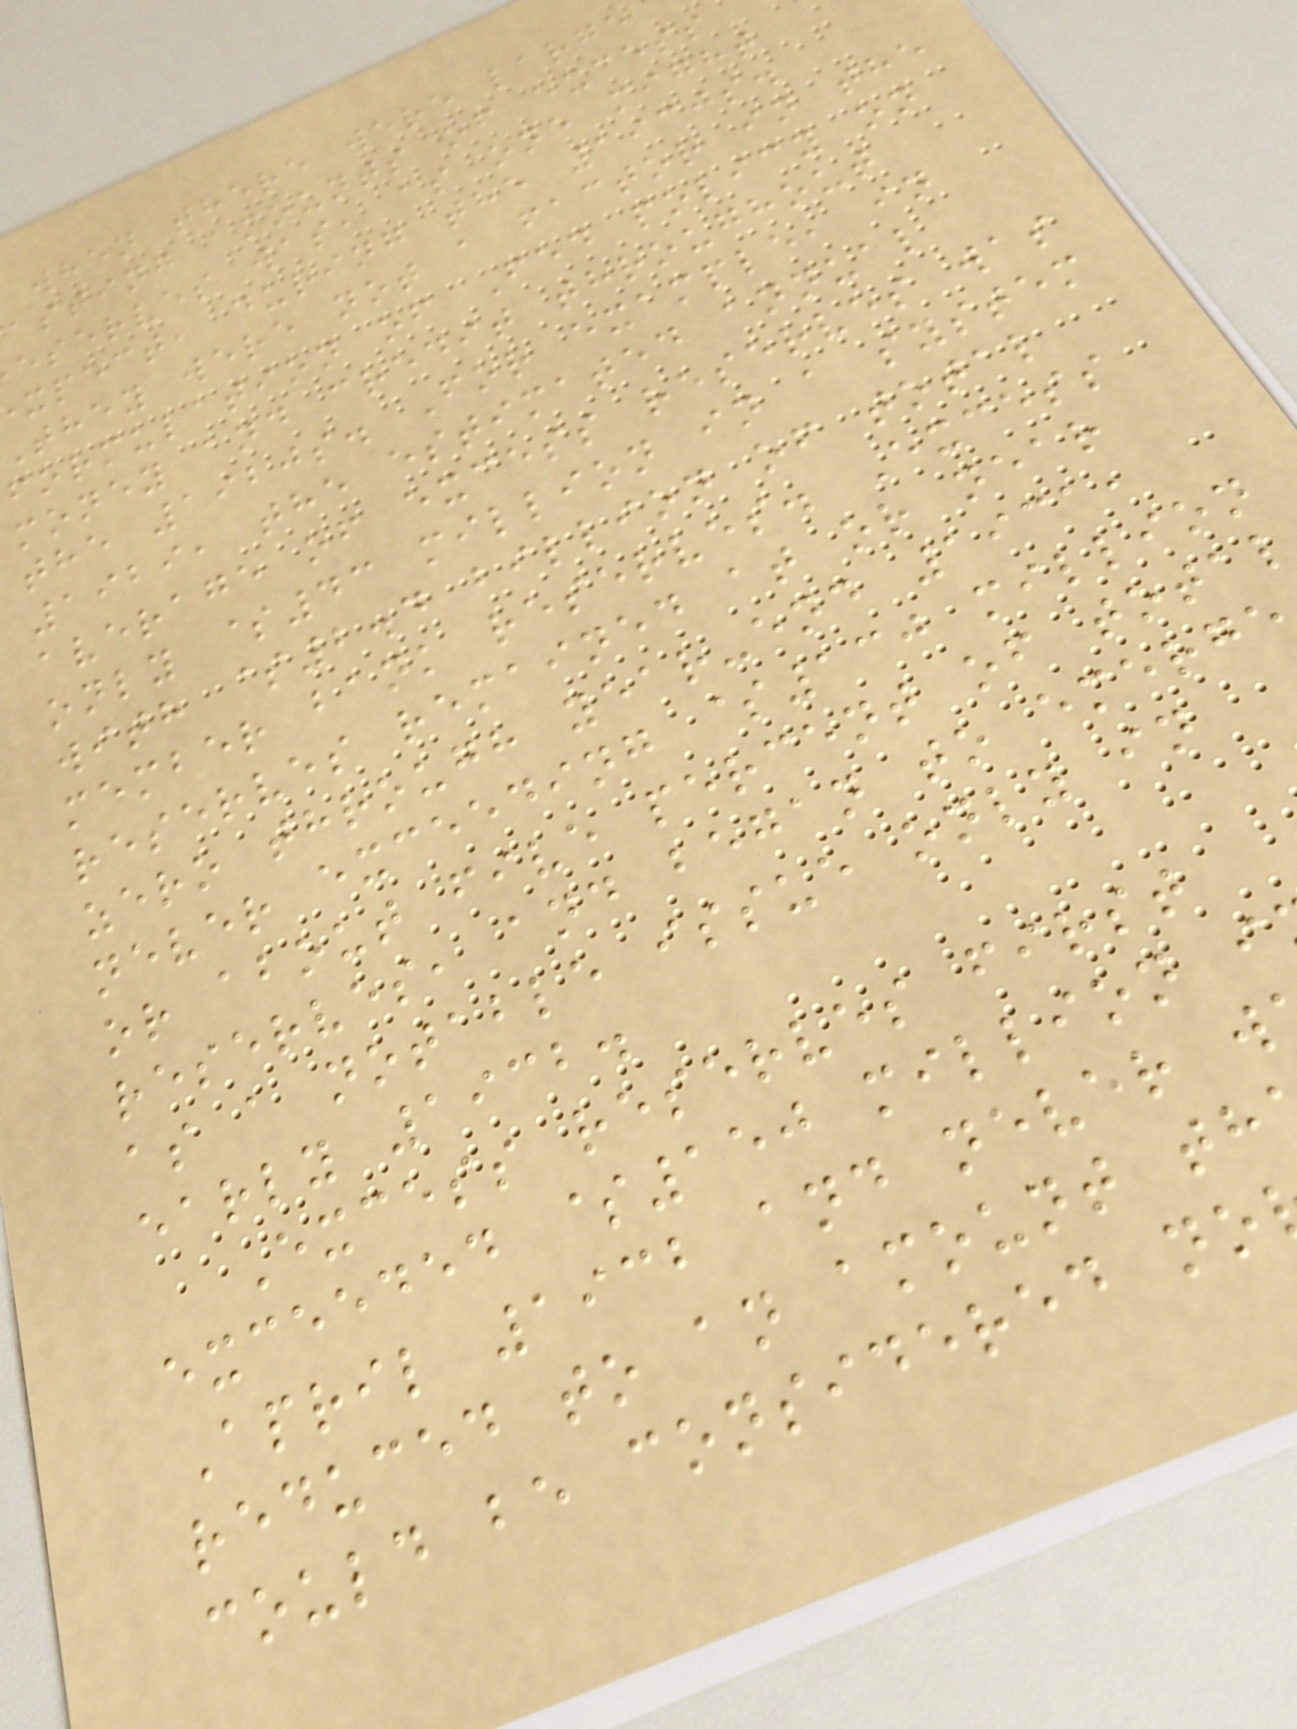when there were large
asting amounts of excess
eserves was, as one might
xpect, during the 1930s.
they were not a factor in the
formulation of Fed policy on
money and credit throughout
the 1920s. For example, in
1929, the estimated annual
average of excess reserves was
only $43 million in a system
with $2.4 billion of total
member bank reserves. Excess
reserves remained at or near
zero through year-end 1931,
never exceeding $130 million
or about five percent of total
reserves, and began to emerge
as a notable issue only in
early 1932.
Excess reserves first
exceeded $150 million i
April 1932 and never w
reduced to an amount th
could be considered no
